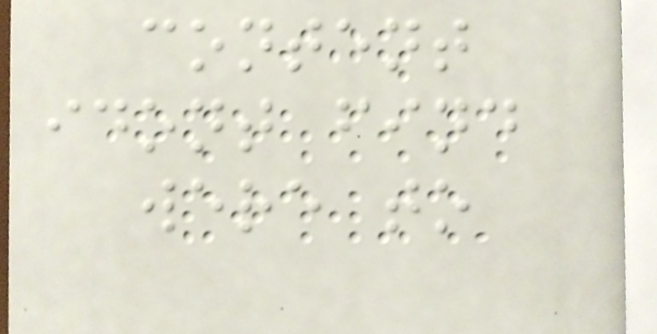content
idont find
were to
